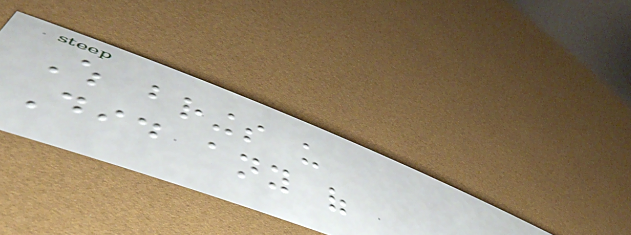Which brings us
Did any of
